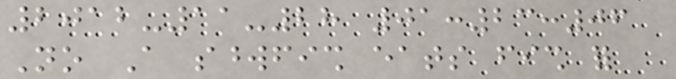2012-11-28 01:23:06
No A swordfish eats fish for
